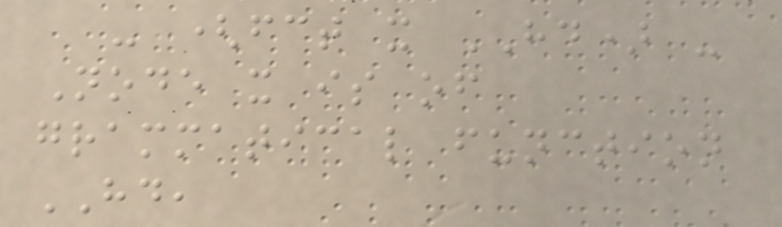- (fct x HD) -
Node x is of
grammatical function
HD,
